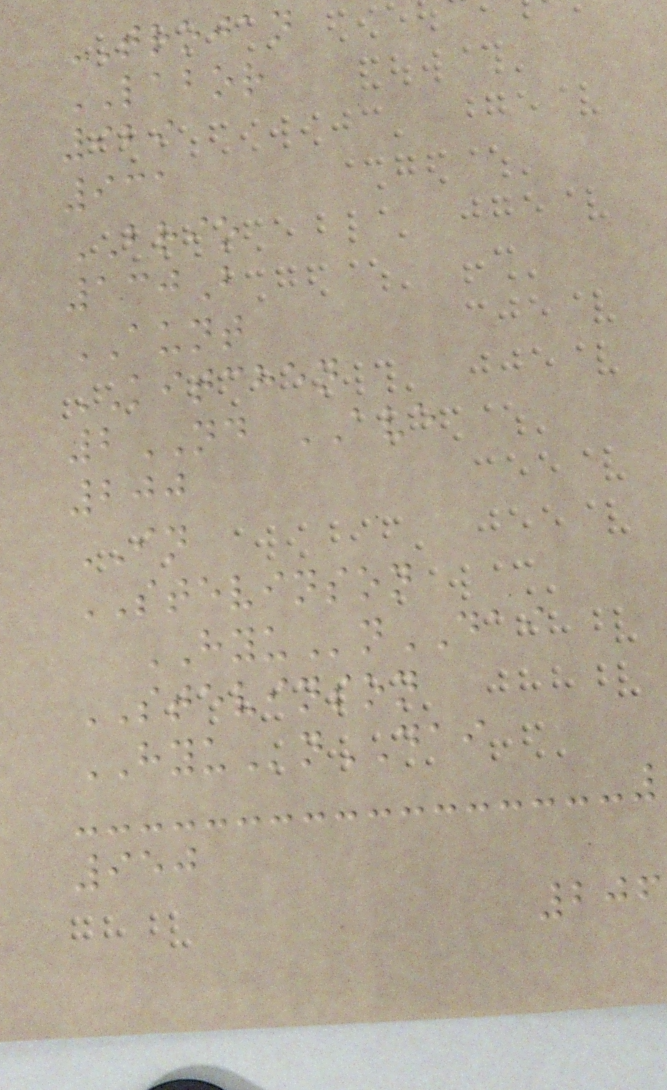TROJAN
LABOR
929
931
BRIO
130B
AUNT
KITCHEN
2ND AVE
200
IN
STEVINSON
HYUnDAI
STEVINSON
HYUnDAI
950
206
